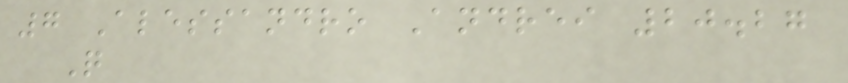7 Alessandro Andrei 20.27
Q
